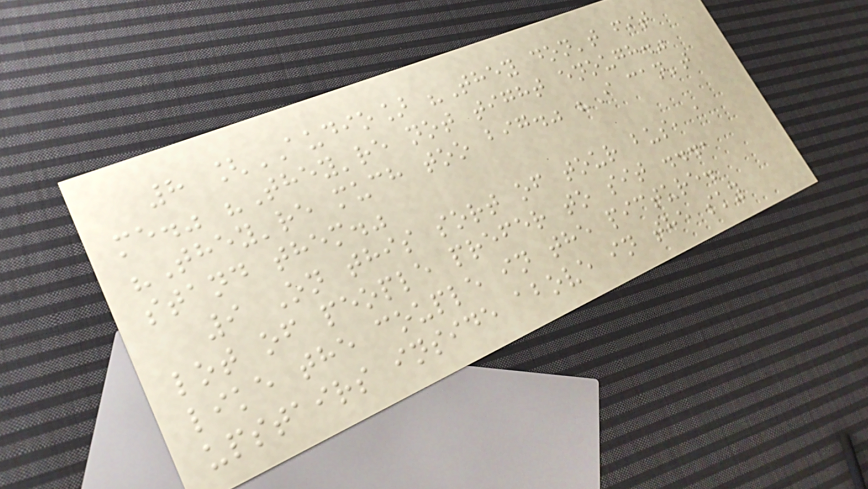8 [AUDIO] "They don't fit
me." "They're not tight enough."
"They're much too big." "I can't
stand them."
9 On this sort of tour bus, a
lot of people prefer to sit ...,
like the couple in the picture.
upstairs inside above in the sky
